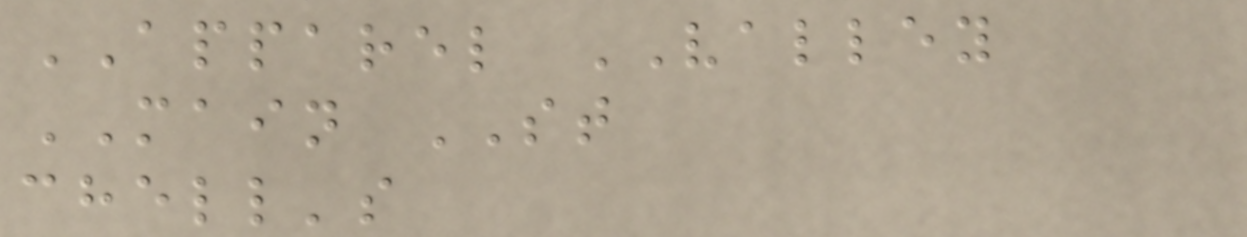APPAREL VALLEY
MAIN ST
chell's
